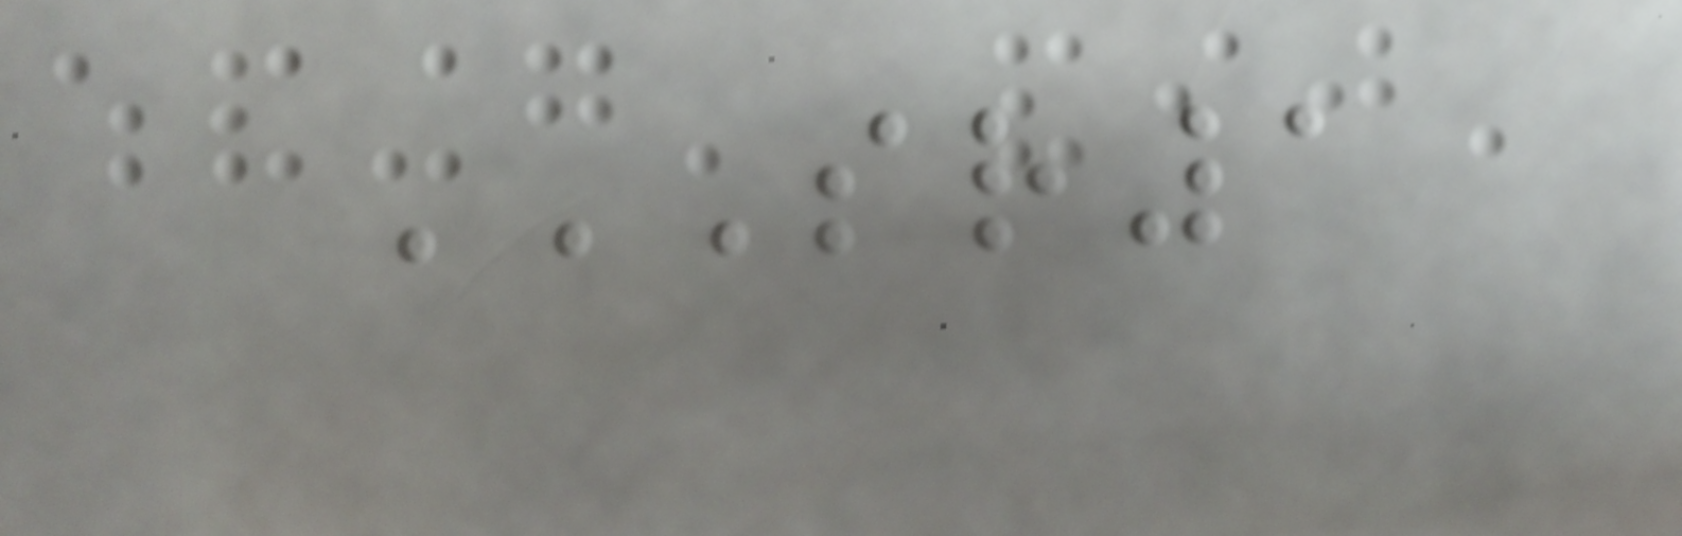SR1
